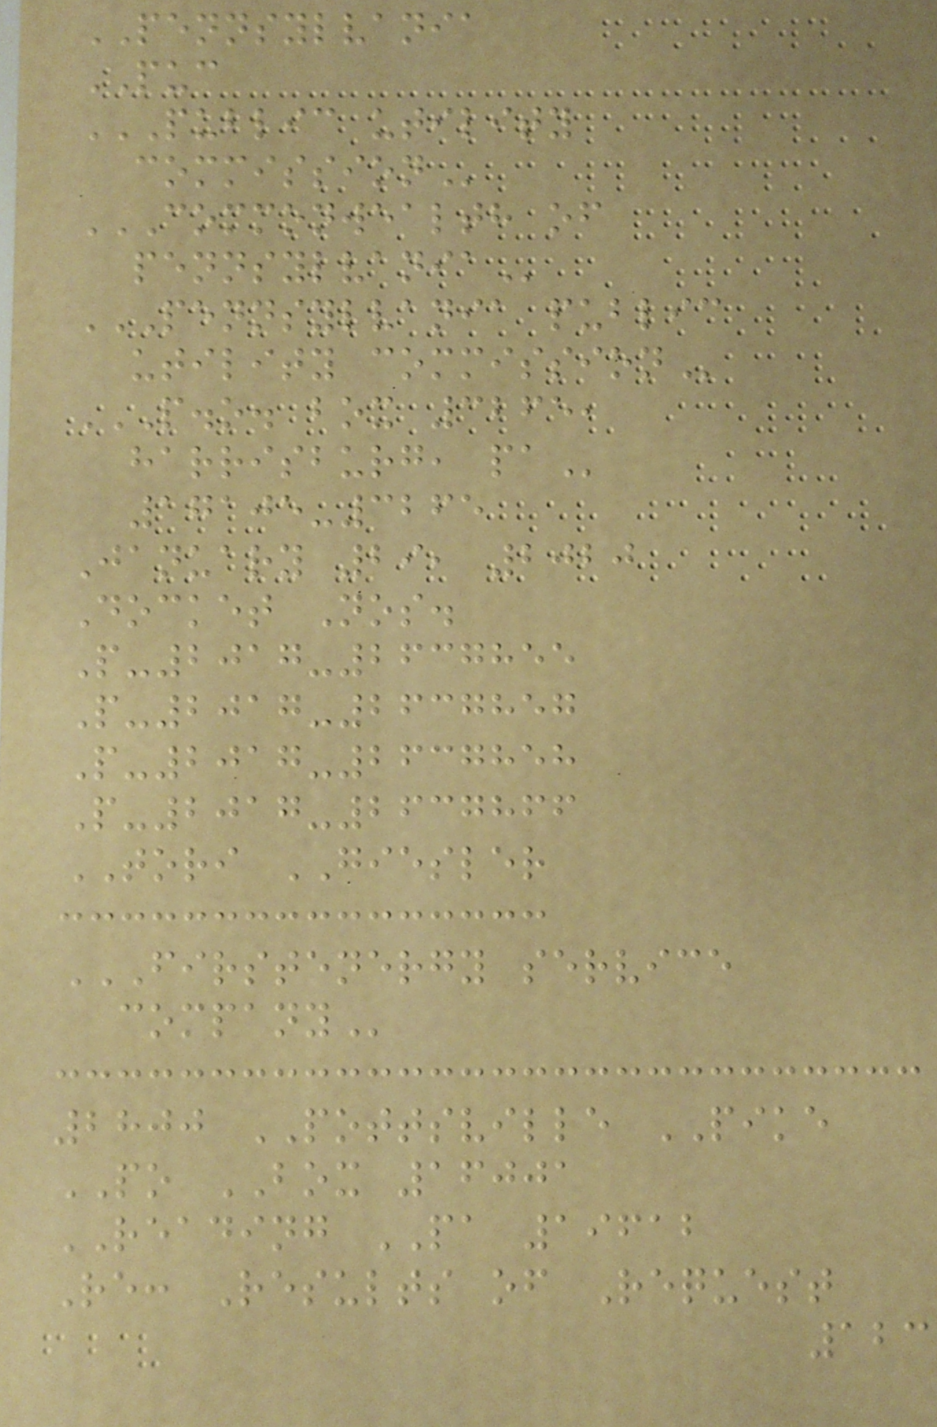PENNSYLVANIA
PUC
PUBLIC UTILITY
COMMISSION
COMMONWEALTH OF
PENNSYLVANIA
PENNSYLVANIA PUBLIC
UTILITY COMMISSION
P.O. BOX 3265,
HARRISBURG, PA
17105-3265
January 29, 2020
Docket Nos.
P-2017-2637855
P-2017-2637857
P-2017-2637858
P-2017-2637866
TORI GIESLER
FIRSTENERGY SERVICE
COMPANY
2800 POTTSVILLE PIKE
PO BOX 16001
READING PA 19612
Re: Results of Request
123
